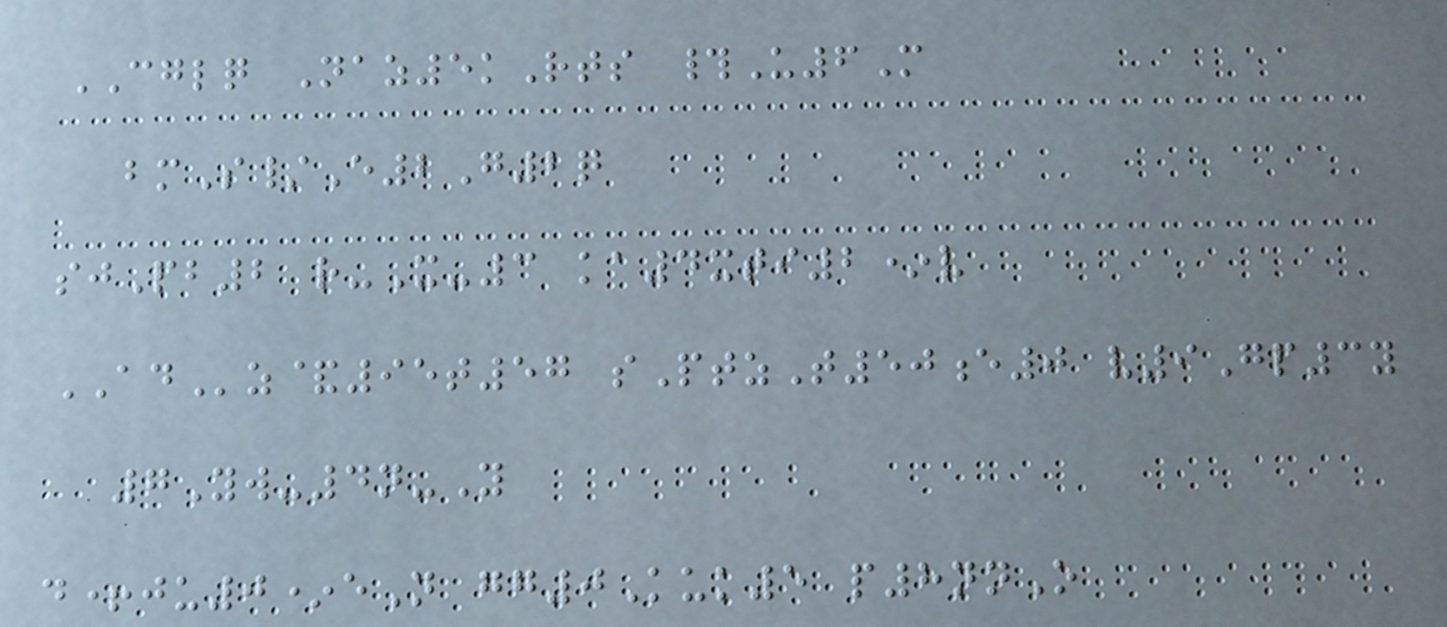CGLQ Naz5kRts #U6M
bmS/E2G2q
sjPb2 r-X-3 ka4xti2*v
ADz&95t57 sPtzT50e0 v9Gp3y
7Yw-4n-Y
d+ju0*eN gg0Kuk5 p8nnO
